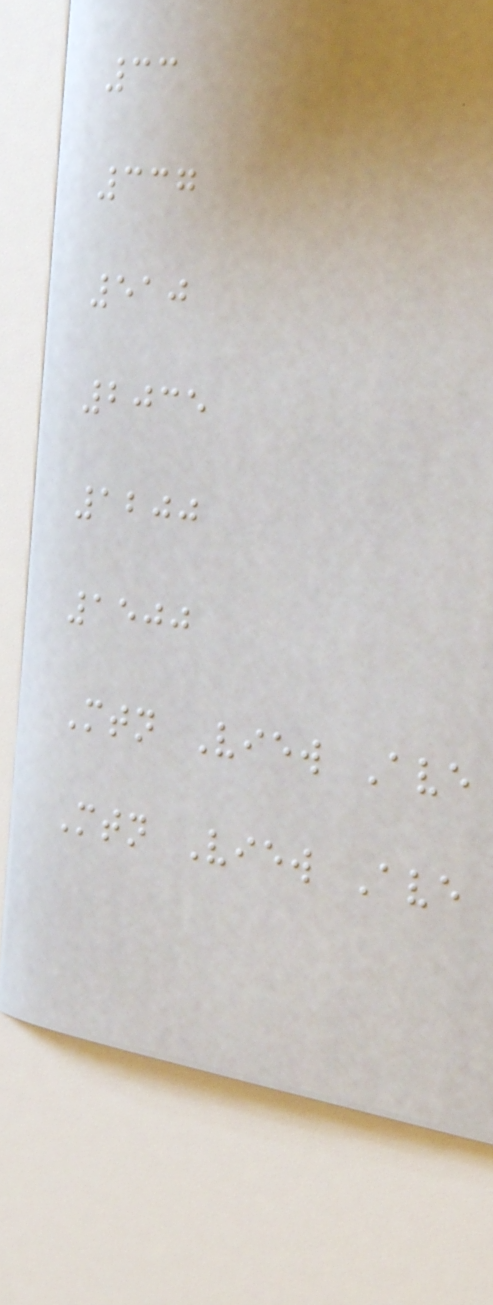33
337
510
2035
1200
1500
Mtn View Ave
Mtn View Ave
